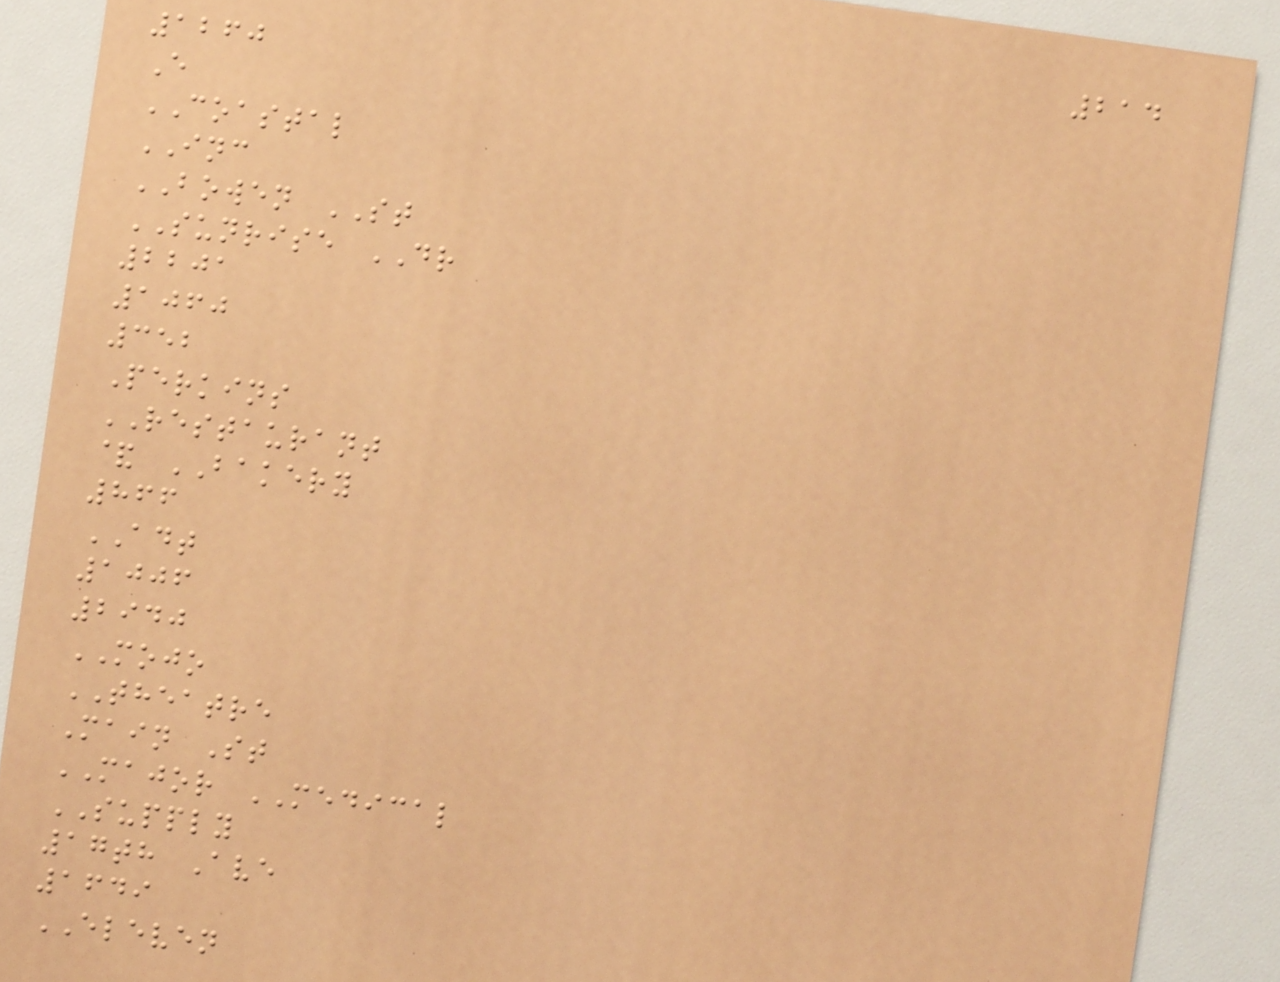214
1260
E
COASTAL
INC
BOWEN ST
SUNRISE DR
2201
1060
352
Perkins
RESTAURANT
& BAKERY
866
ADT
1006
2940
MOJO
THEATRE
Main St
MAJOR MEDICAL
SUPPLY
17th Ave
1649
ELEVEN
